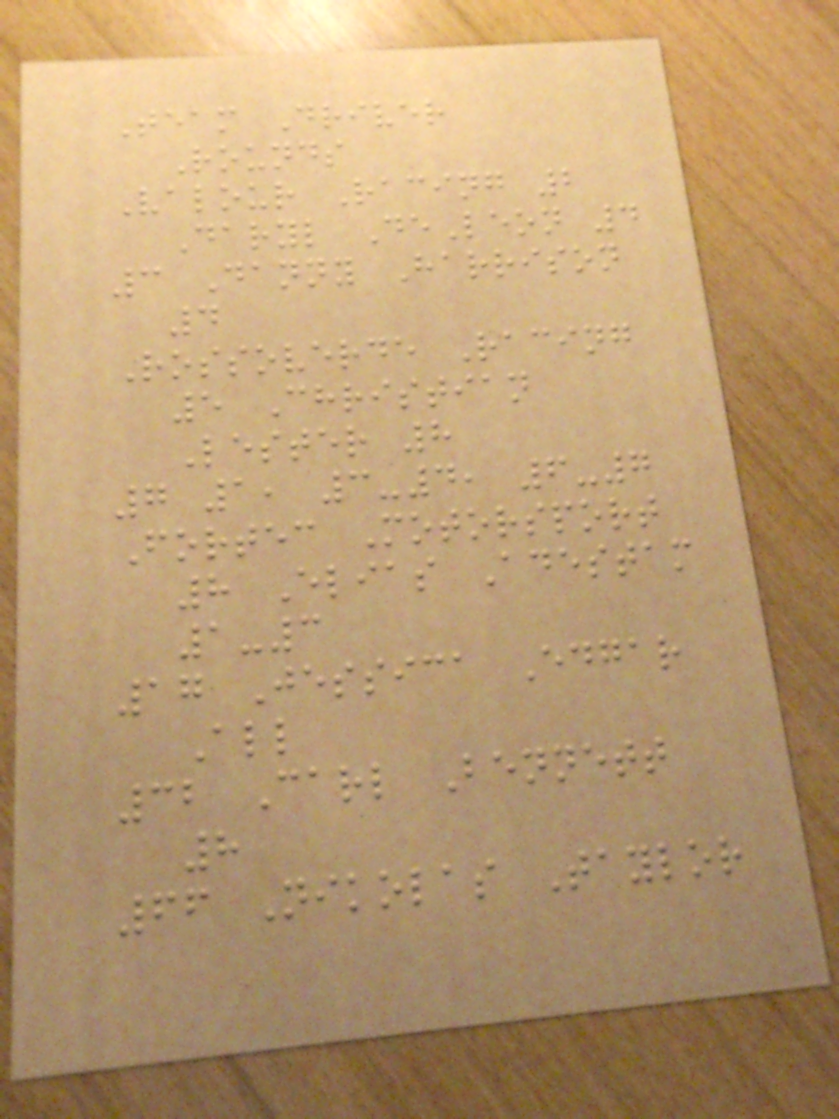Team Driver
Rounds
Valour Racing 2
Daryl DeLeon 4
3 Danny Harrison
4
Rossoverde Racing
5 Christian
Lester 8
7 1, 3-4, 6-7
Fortec Motorsport
8 Elias Adestam
1-3
17 Jessica Edgar
All
32 Carl Bennett
8
66 Nikolas Taylor
